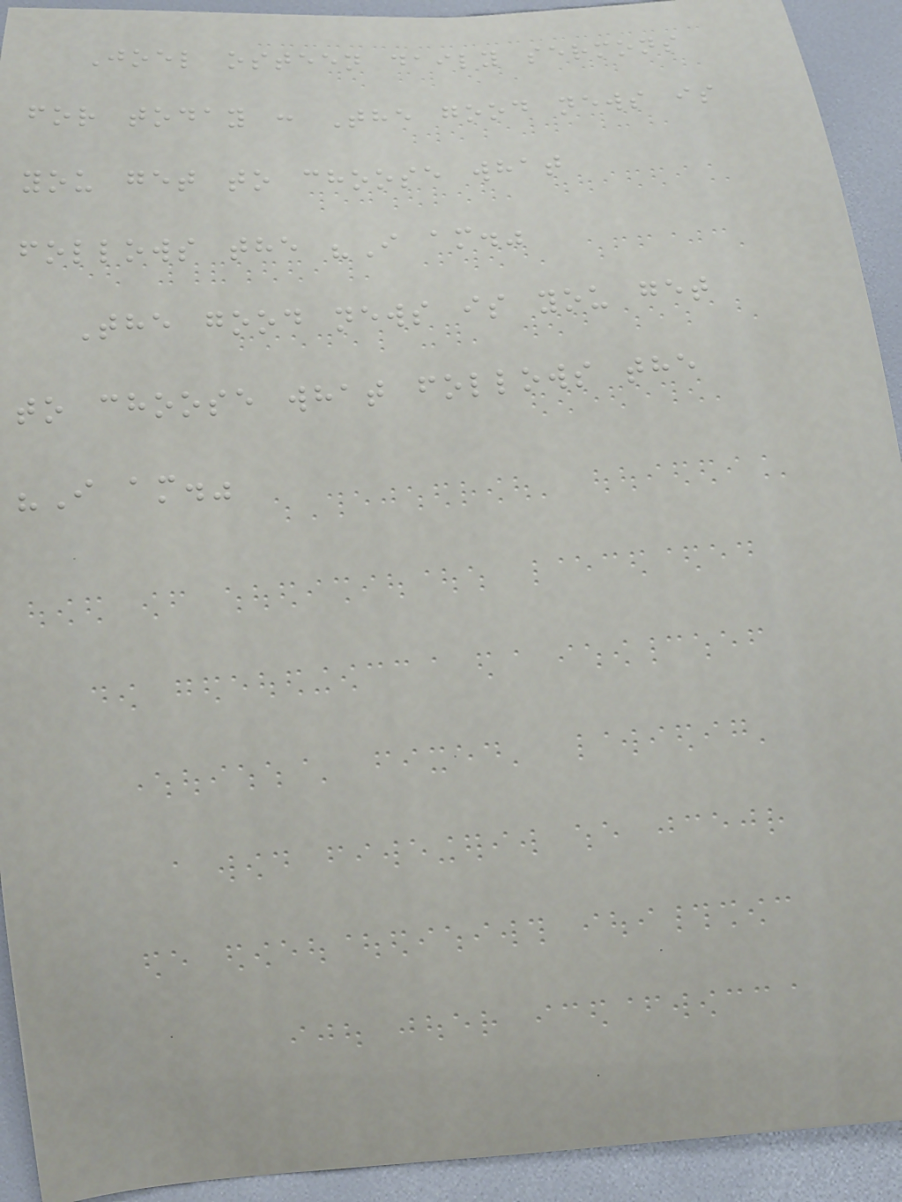Joel osteen daily sermons
for today : The good news is
you get to choose what
follows the "I am."
The good news is you get
to choose what follows the
"I am."
